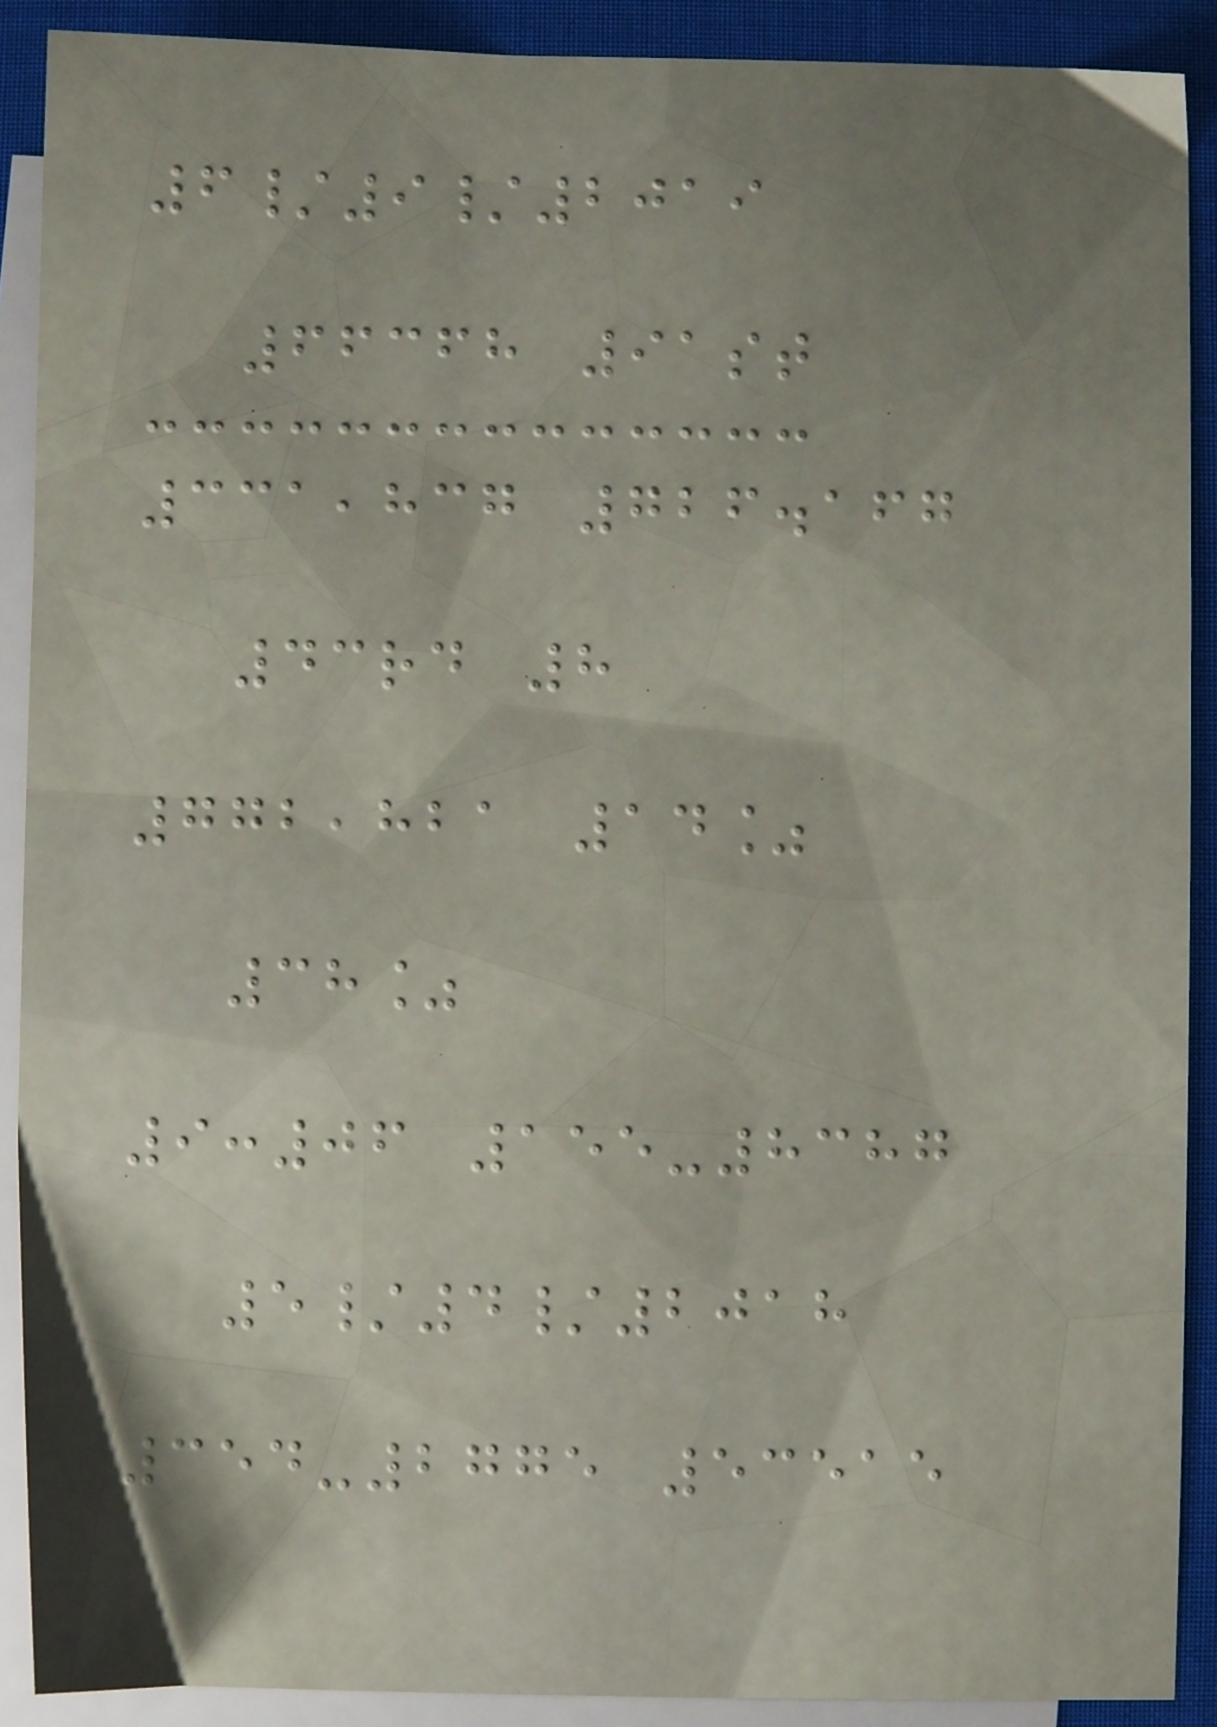6/9/2019
66368 91st
331,837 726.167
43rd 8
772,821 14%
38%
9:06 155-8387
5/4/2018
354-2775 53515
